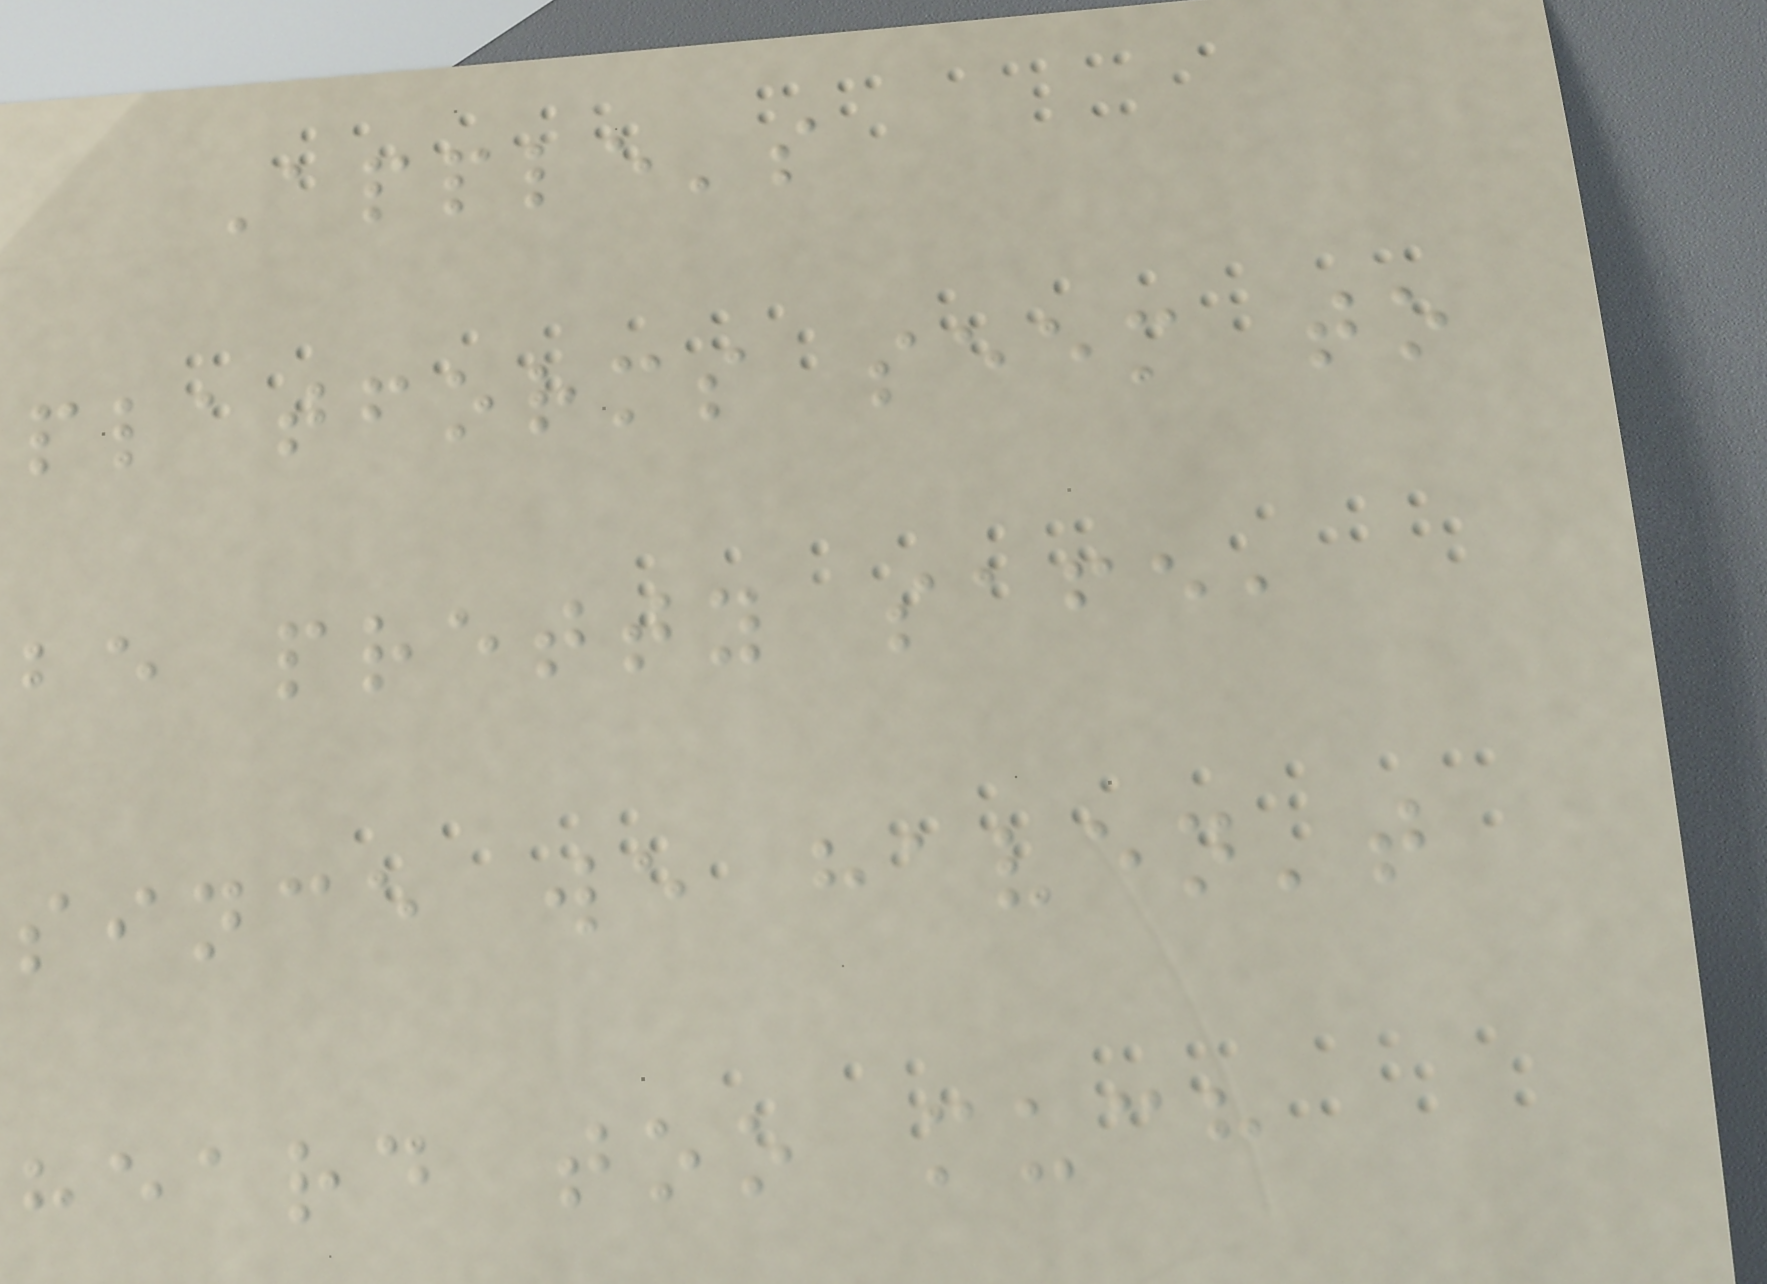Apple's
platforms seem to
be pretty safe,
since we haven't
heard too much
